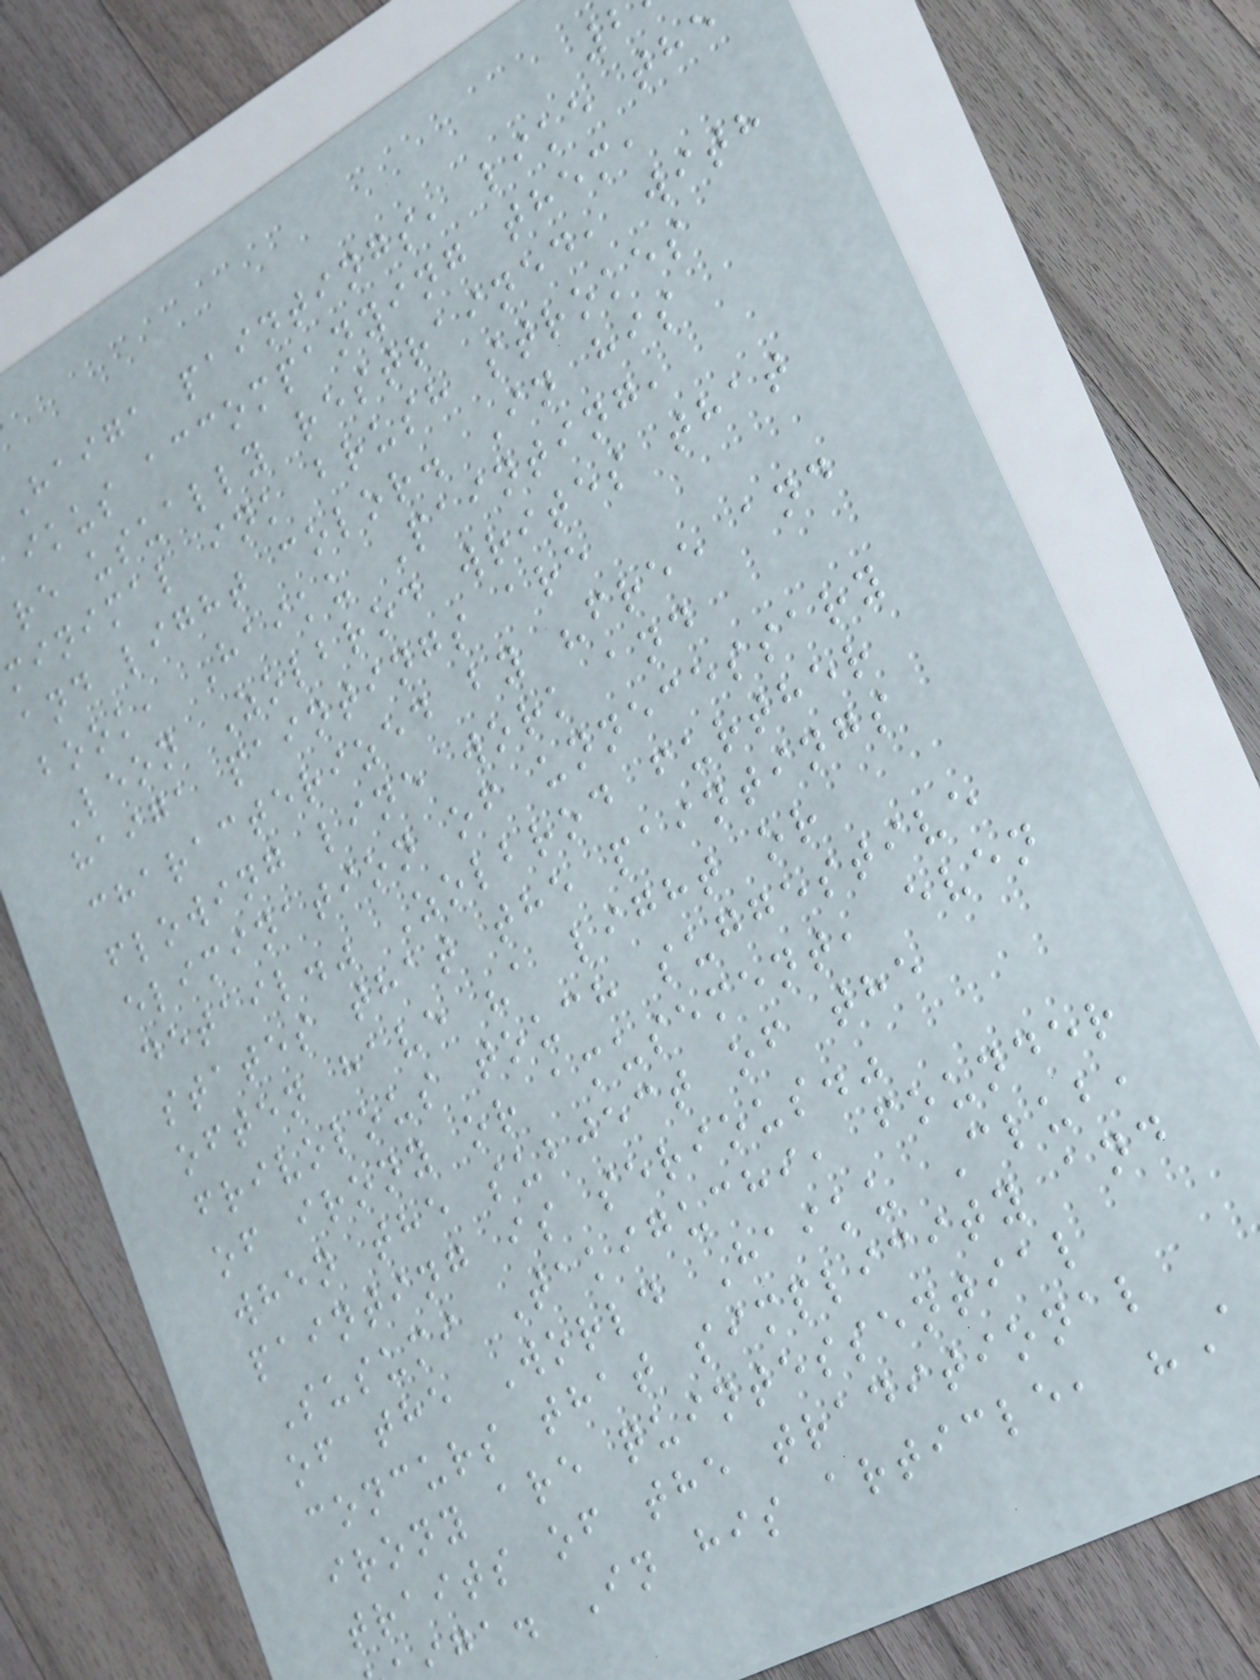Haiga paintings, like the
ikus accompanying them,
re usually restrained, with
minimal ink brush strokes
and light color. In his
book, Haiku Painting,
Leon Zolbrod writes that
haiga paintings are
characterized by "free and
flowing line work and
elimination of unnecessary
detail." Zolbrod further
states that the paintings
often have "a light or
frivolous touch suggestive
of irony or amusement, even
when the subject of the
painting is serious."
Susumi Takiguchi, founder
of the World Haiku Club,
concurs that simplicity and
irony are quintessential
traits of the traditional
ga. In his article, "A
